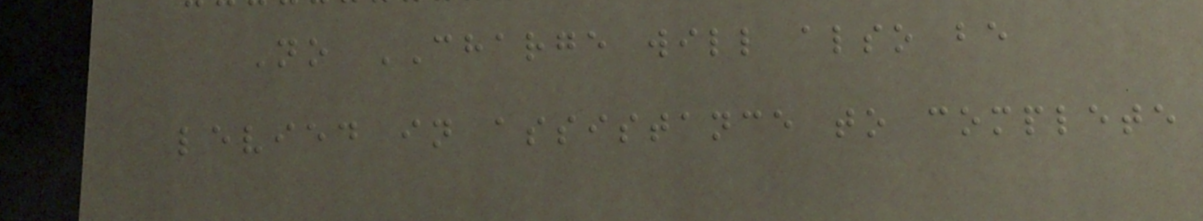No CHARGE will also be
levied in assistance to complete
